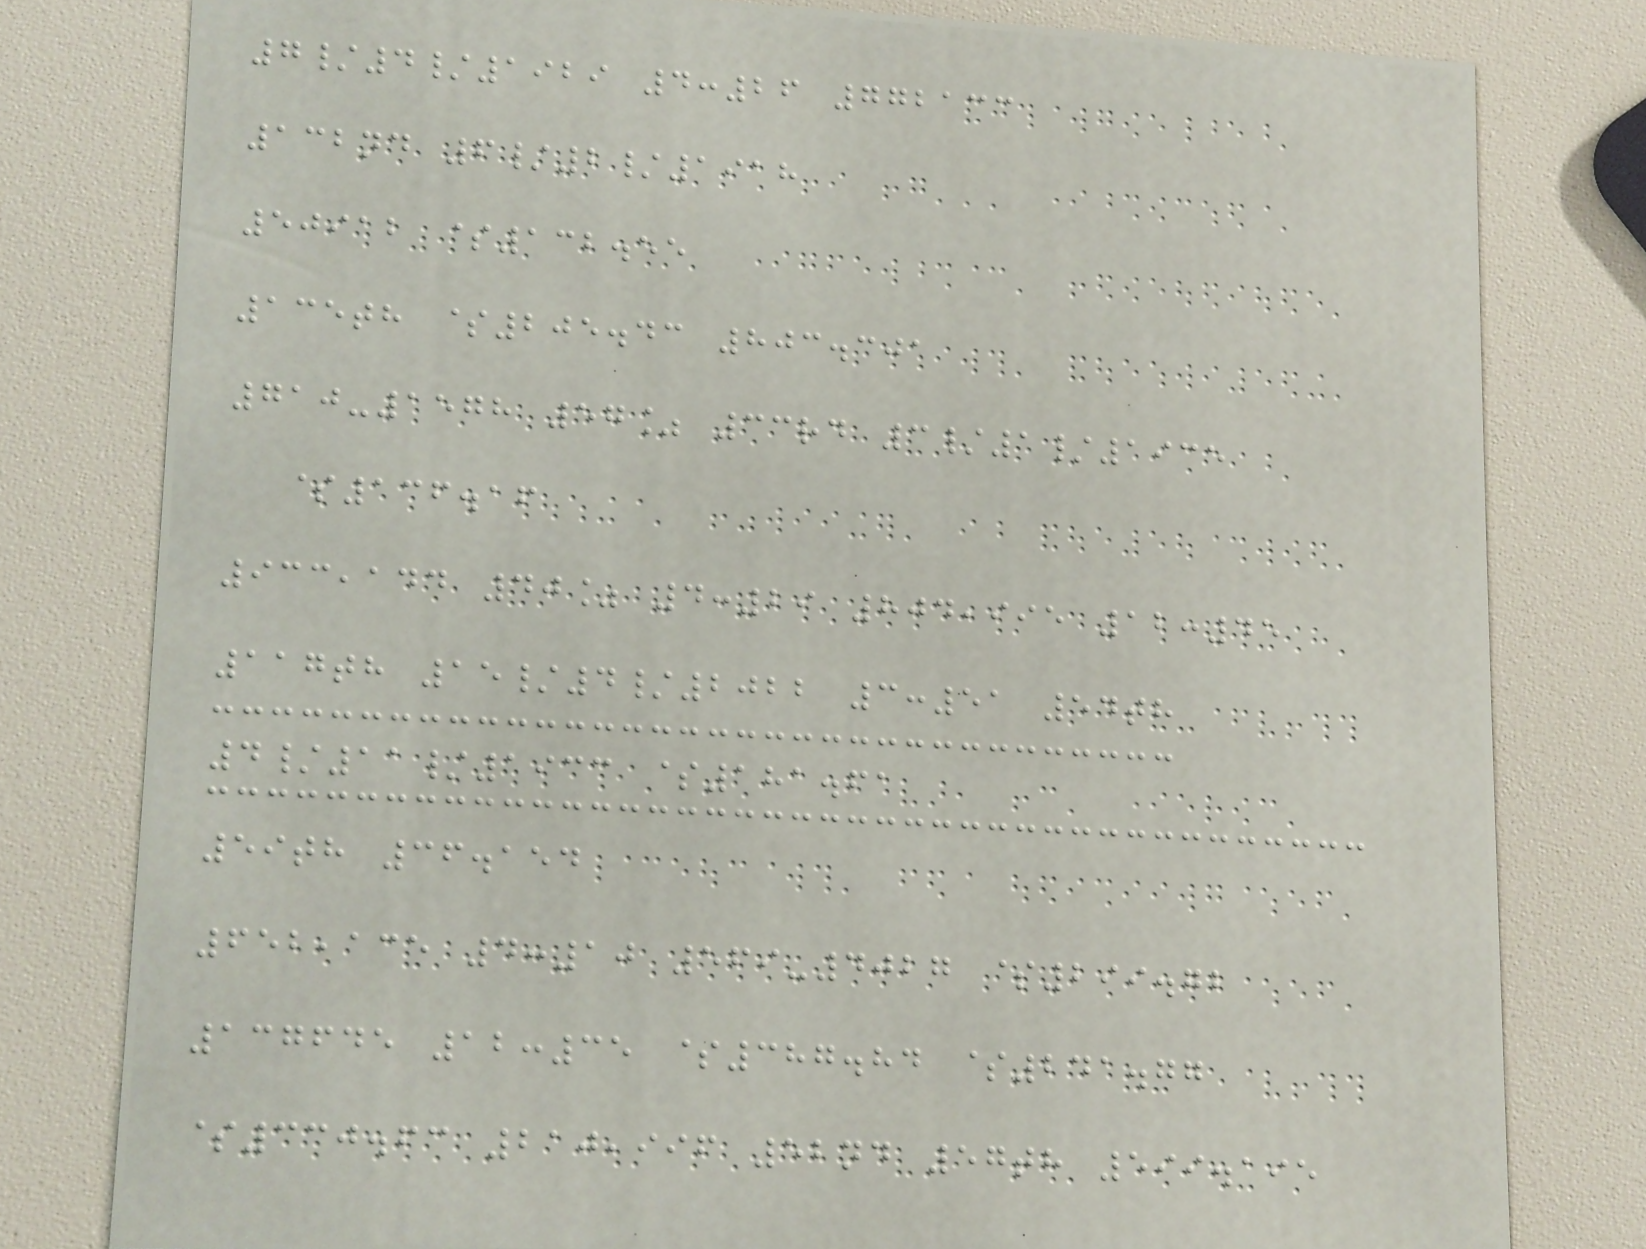7/4/1929 4:26 772133
132nd 6/2/1918
50912 $132.55
135th $205.43 803.301
710-1578 57% 33rd 3/1/1935
$136.16
933,144 40% 4:29 804,995 12:45
117th 15/4/2022 3:51 54th
4/11/1933 $181.61
59th 36.154
652,135 4:10 569-4027 $299.72
137645 12:35 $387.84 $241.77
$330.63 210,996 52nd 57th 599.195
